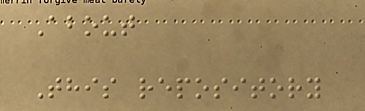About
This repository
